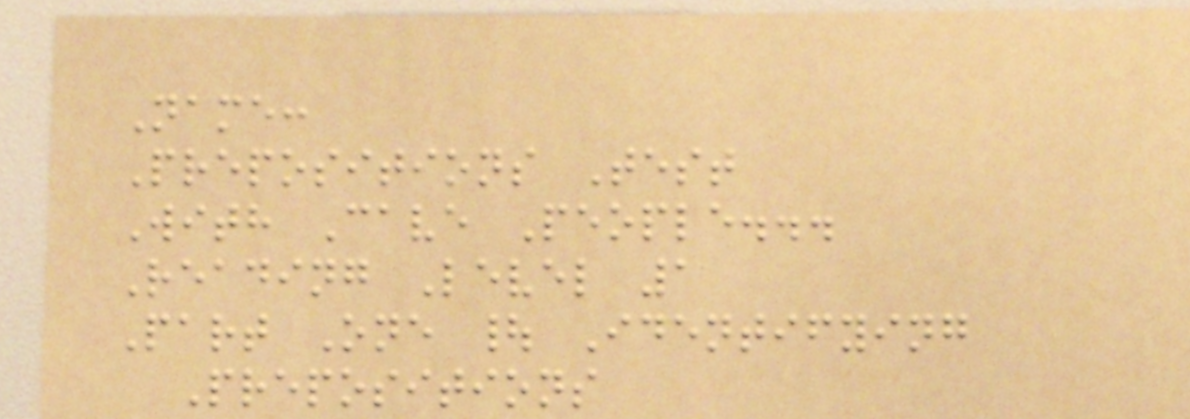Name:
Prepositions Test
With Cave People...
Reading Level 1
Part One | Identifying
Prepositions
